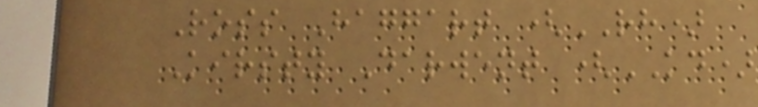Ross Haggart (RH)
Kirsty Darwent (KD)
